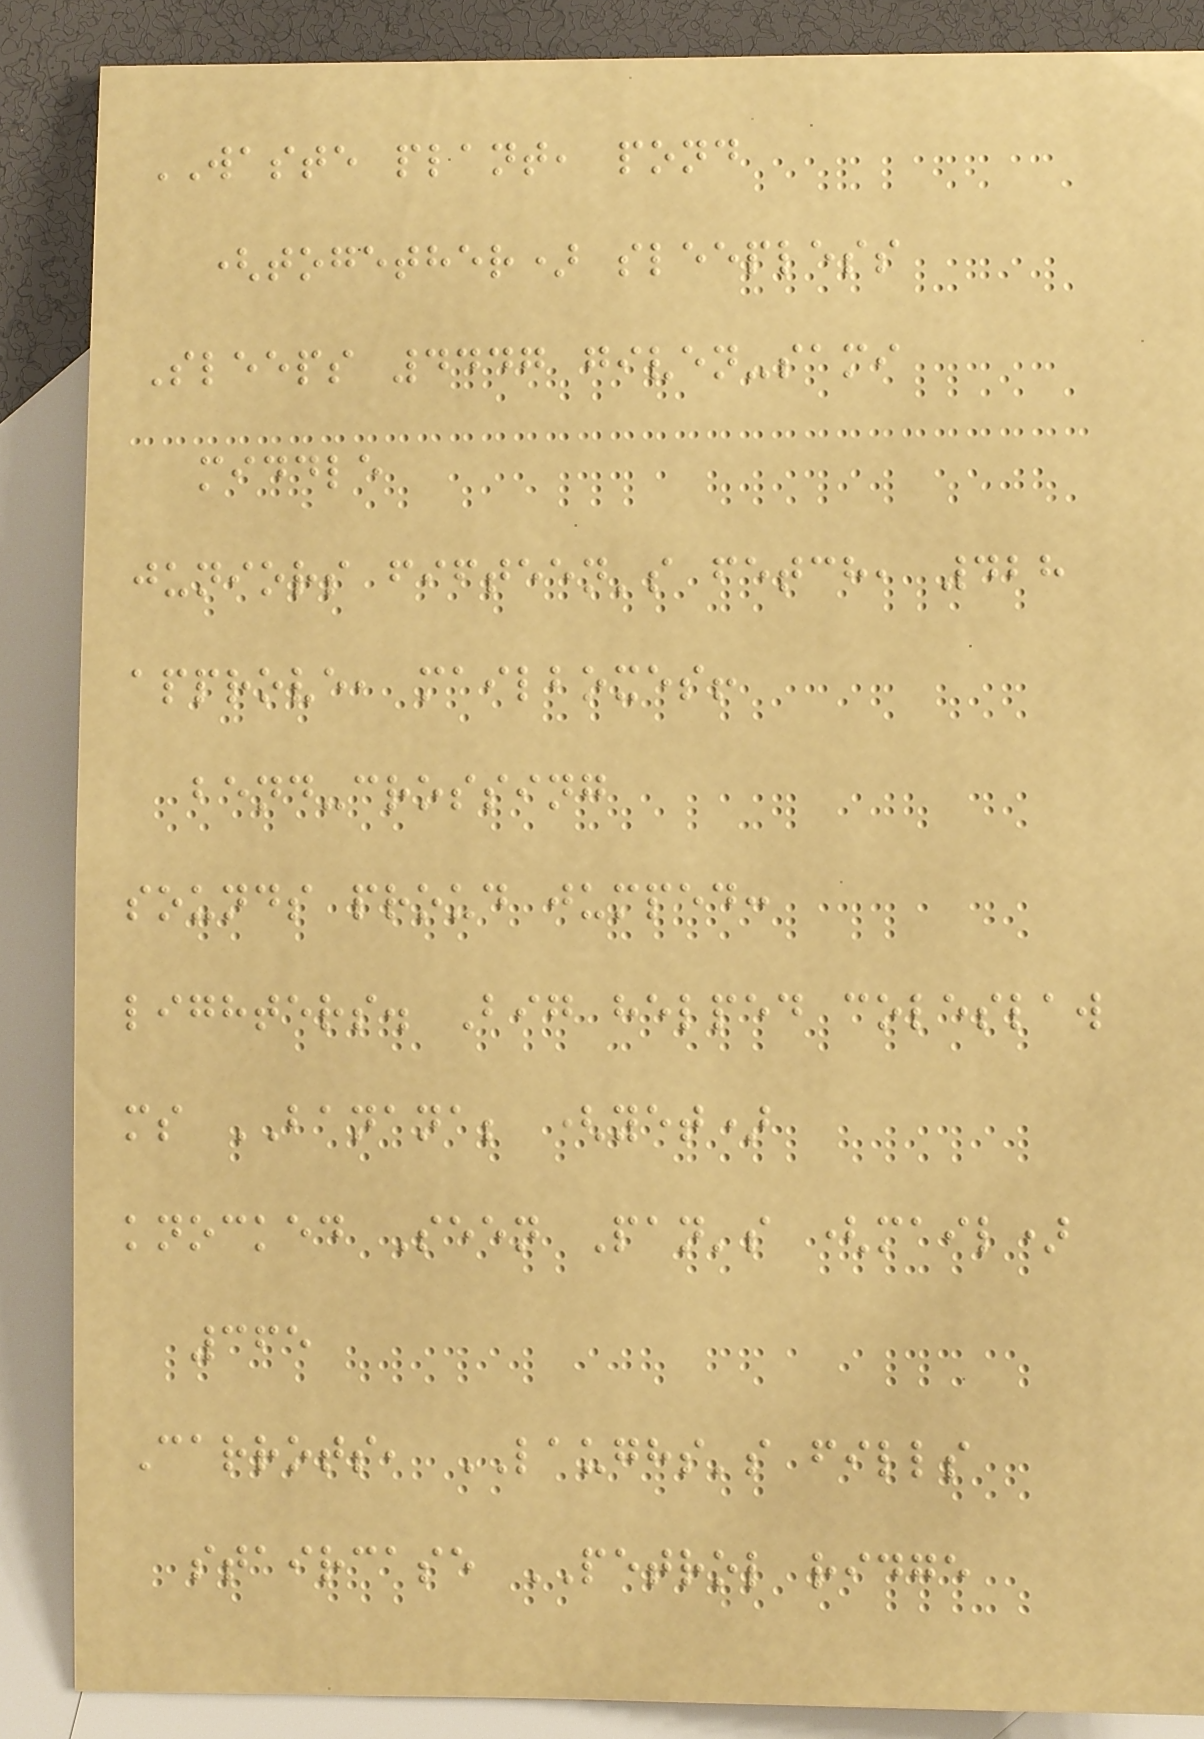WASTE plant, pond
(together) sleepless
Sleeps 4447 given-sami
middle
juniors fifteen's fetch, 428
approve, mailboxes!
bend-crossing
sounds proud jumped:
lighters. Big helped coleslaw
ms BANANA; (yet)
knocked Seen Pan's (mail)
365
Carrots, LAUGHS's fills
staircase PETROL ridge
